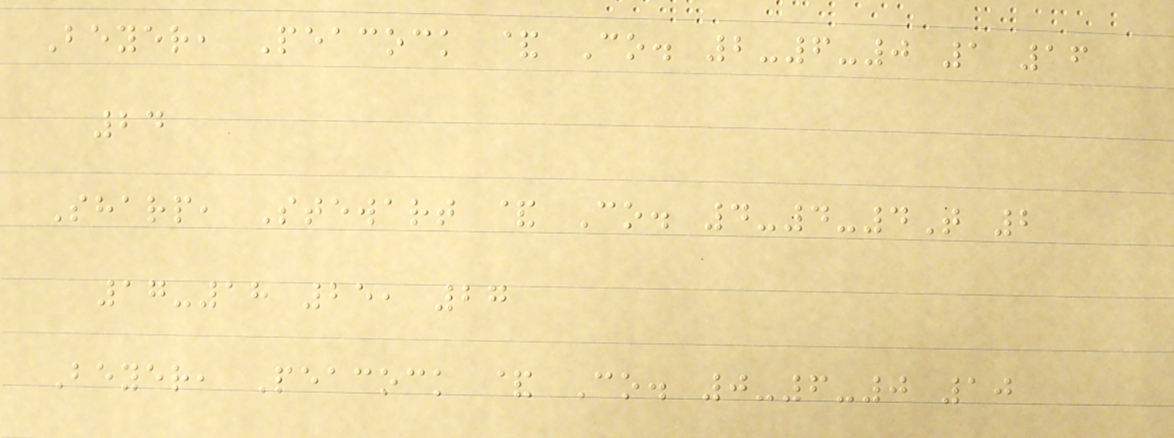Beyer, Peacock & Co. 2-6-0 1 16
24
Sharp, Stewart & Co. 4-4-4T 2
17-18 25, 27
Beyer, Peacock & Co. 0-6-0 10
